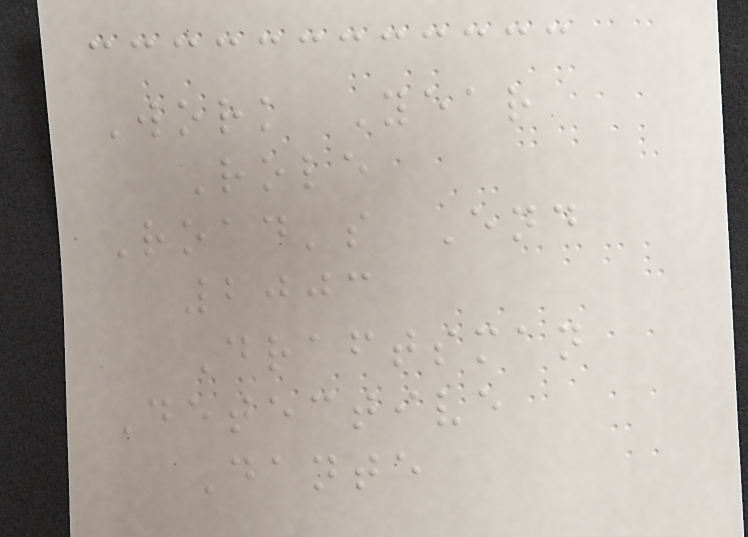Work Year
Role
Road's End
2003
Draftsman
Detective
Dante
